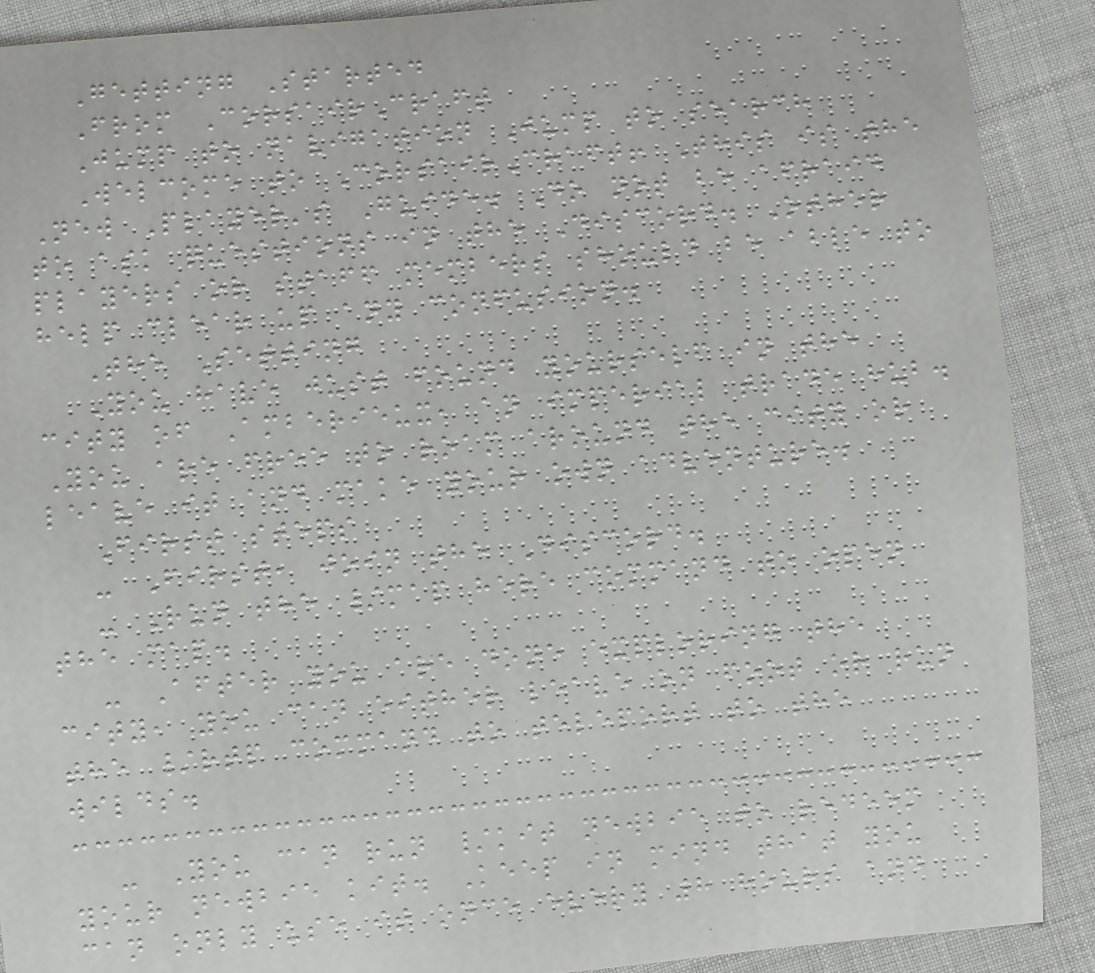Getting Started
From CorsairCraft
Jump to navigation Jump to search
Welcome to CorsairCraft! This is the
New Player's Guide. Do not be afraid
to ask questions in the Discord. Other
players or staff members should be able to
help clear up any confusion.
The Setting
You have just found yourself in the
city of Amberieux, an imperial trade hub.
You are free to roam around the city or
leave it and make your own adventure.
First steps
- First, join the Discord.
- Run the /map here command to open
the map.
- After you are done exploring the
city, you can either leave on foot or run
the /rtp command to teleport to the
wilds.
- You can run /kit newbie to redeem
your newbie kit. Keep in mind that you
can only use it once every 8 hours and
